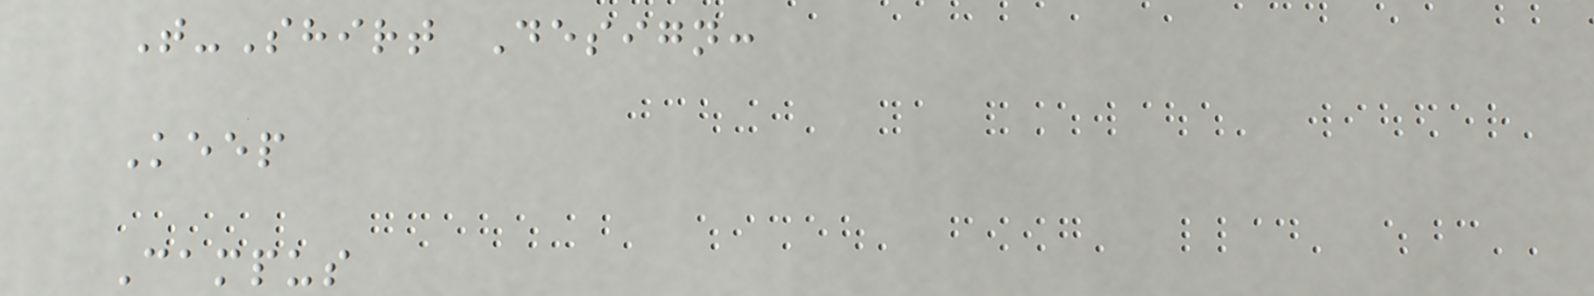T-Shirt Design:
Keep
Campus
